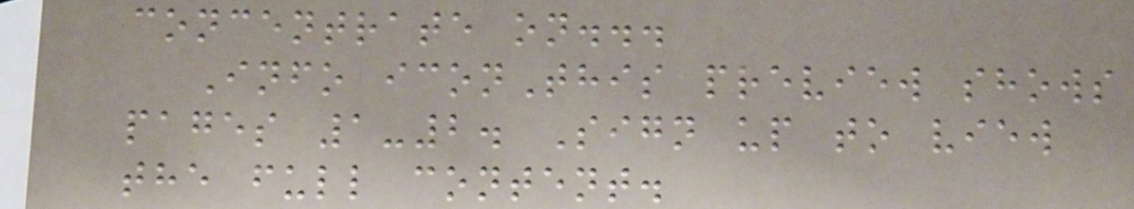concentrate on...
Info iconThis preview shows
pages 1-2. Sign up to view
the full content.
